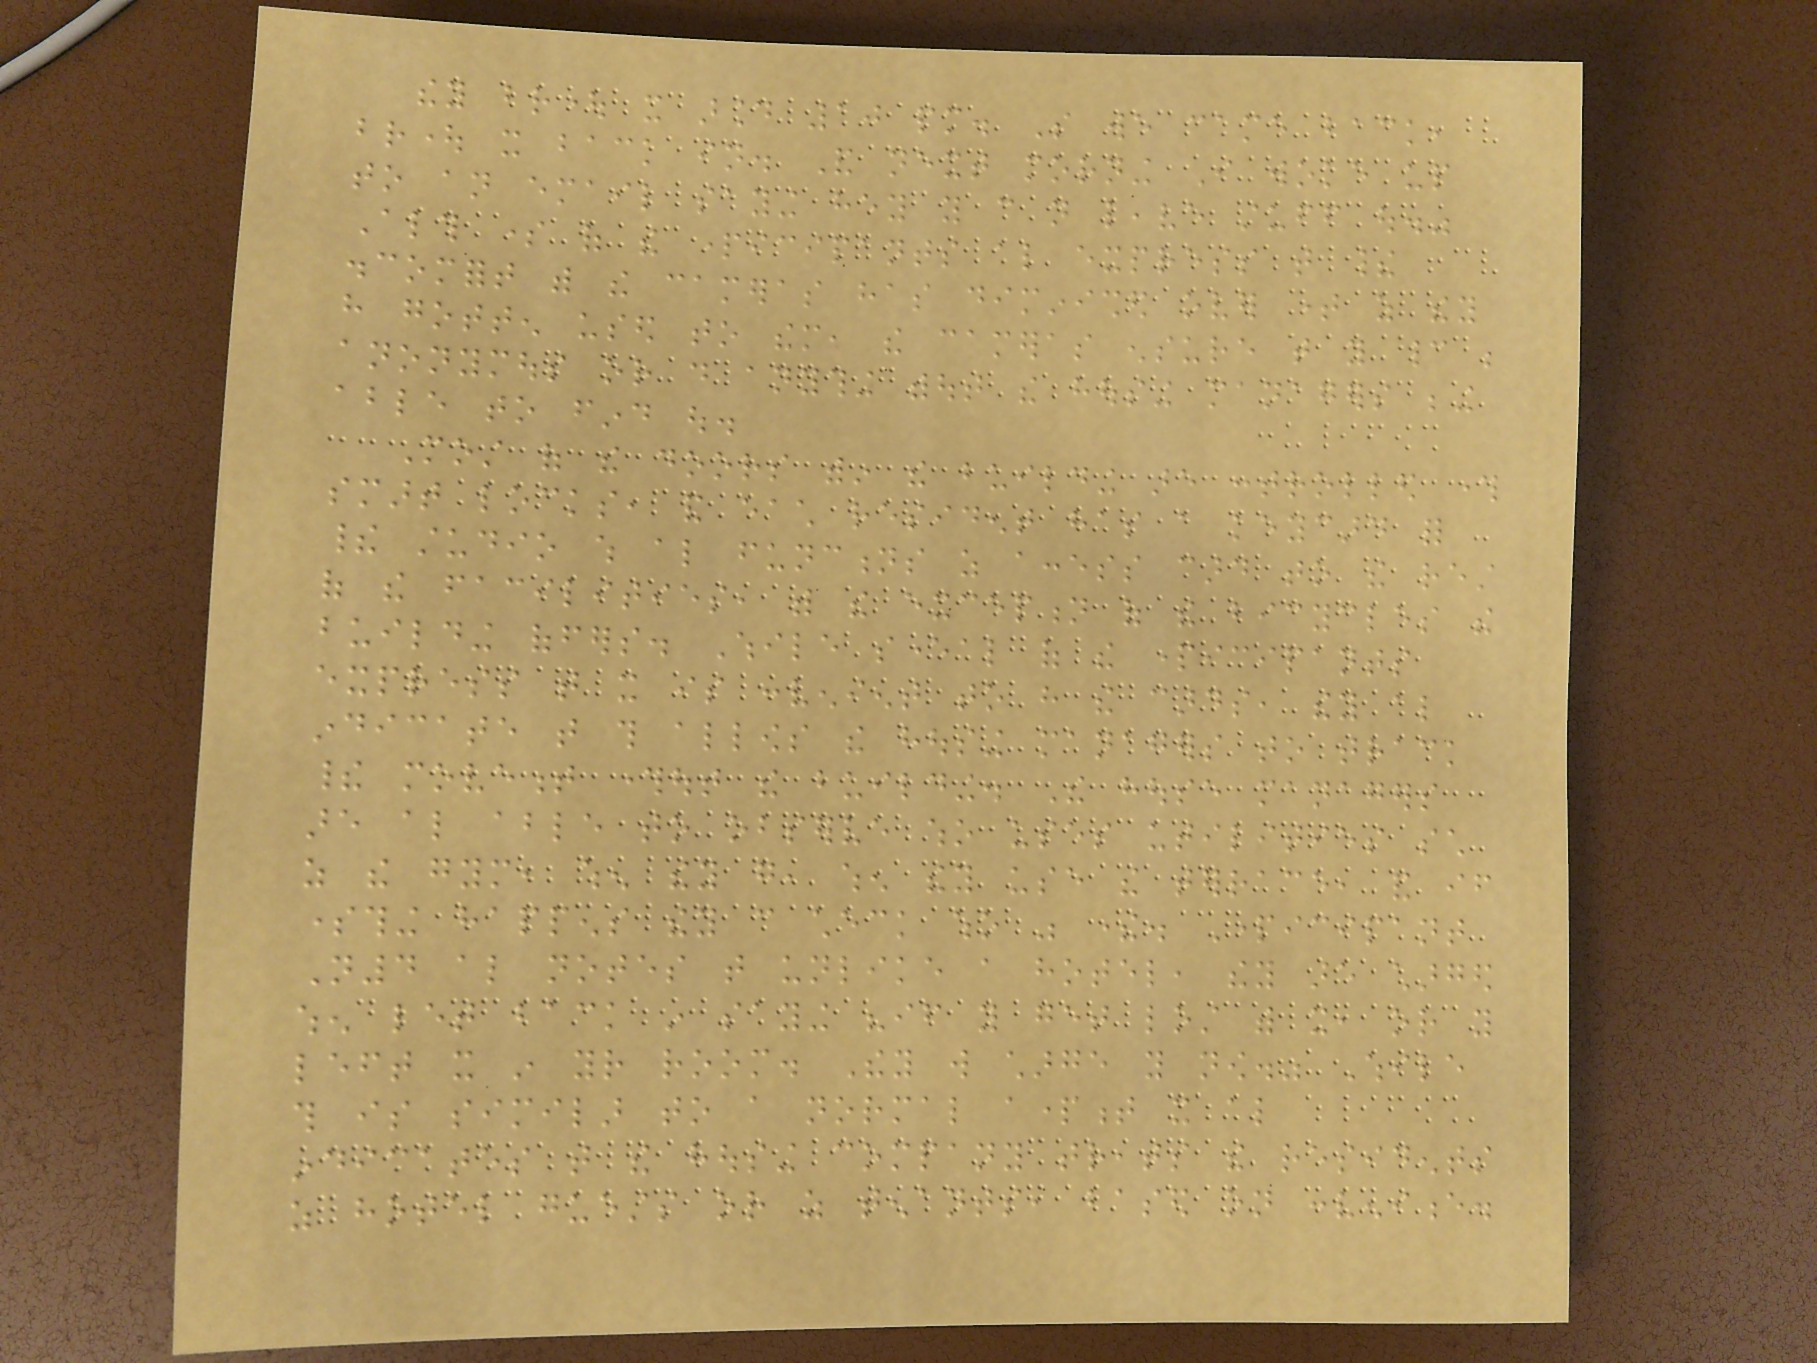they brought it around 10 pm. So we came back,
brought it back in. And next morning I woke up
to an email saying hey you can not leave stuff out."
Although some of the participants also express that their
discomfort with the cameras has diminished over time as they
have gotten used to them, the cameras ensure that you cannot be
anonymous or do anything without the housing managers being
able to find out.
Most of the doors within the building are controlled through
smart locks, and each resident has a keycard for
their studio which also functions as access card to the rest
of the facilities, with the exception of the bicycles the
building offers. While several of the participants
express that it is convenient to have the cards, they also
indicate that this allows the housing managers to track
their movement throughout the building. The house managers
are also able to observe who uses utilities such
as the gym, when they go, when they use the terrace, and if
something happens they can check who was there. Participant
N4 also notes that unlike a hotel, they are charged
when let back in saying "if you get lost with it, or you
left it in your room. They will charge you now." While
this is similar to a normal apartment it also
indicates that the housing company treats the residents
as hotel guests or as tenants, based on convenience.
